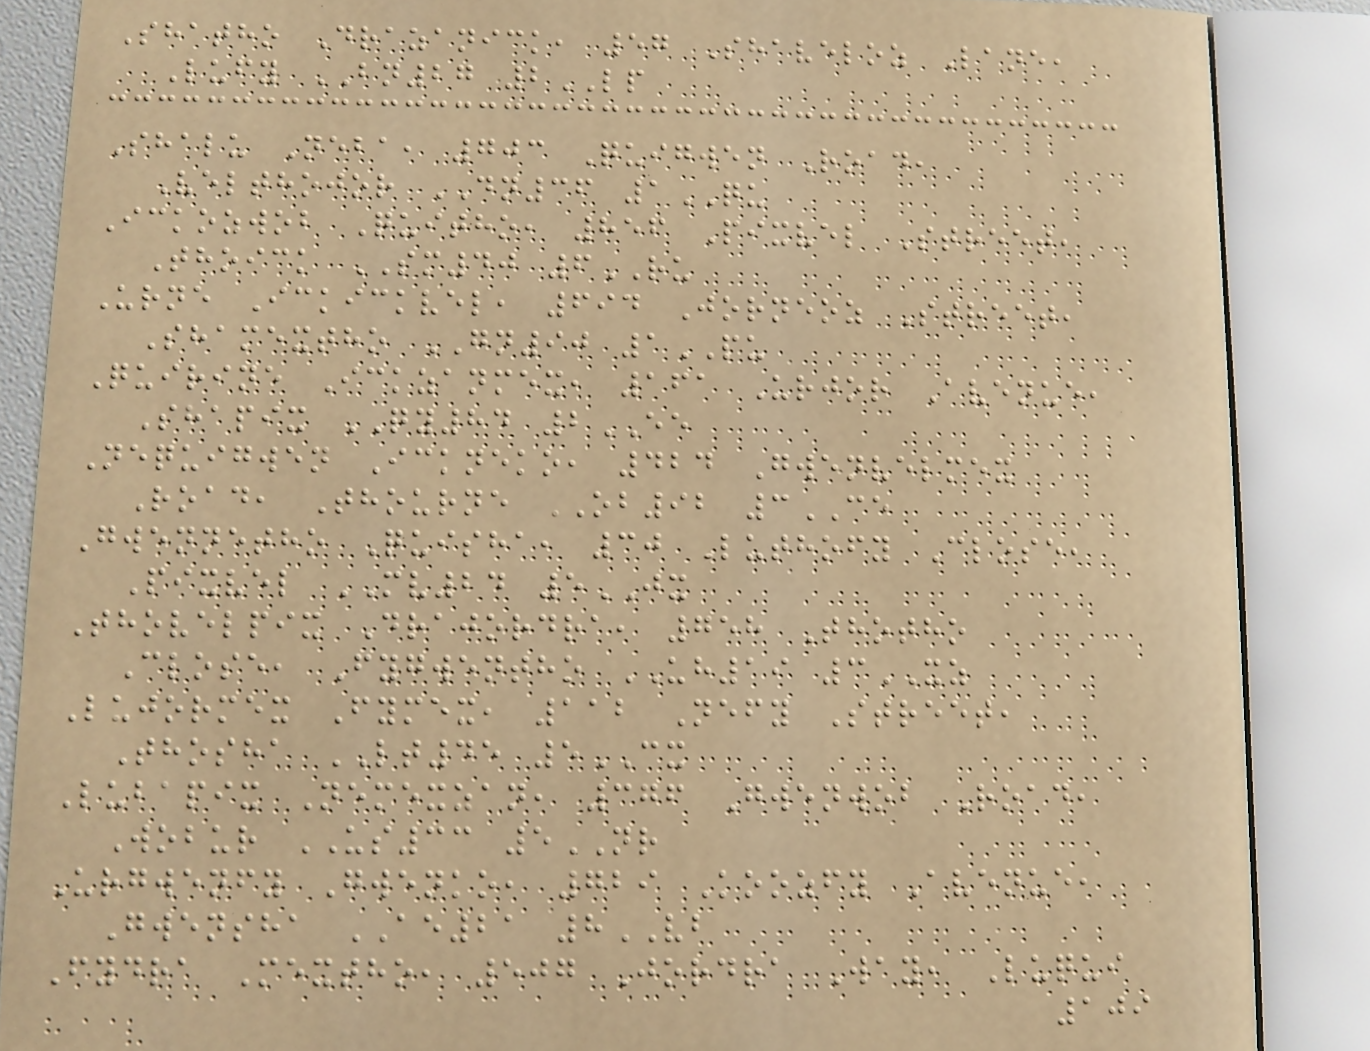Shatho Drazanick, 57 Shaveloz Lane,
Lufy BN27 2LP
Shalu Neba, 703 Quigwen Road,
Velthojor DN36 1QU
Ickozwob Quitho, 856 Pixvel Street,
Thoick SM40 6RU
Urne Ickickvel, 694 Jorneoz Street,
Shamextho GN90 1PU
Quirine Ickzanmex, 161 Urjor Avenue,
Shapix QY84 2EE
Nequigwen Ickneko, 424 Gwenvelmex
Road, Thourne OB92 3CE
Gwennetho Quisha, 30 Luthofy Close,
Pixvel MV24 5JX
Thovelpix Drajordra, 758 Thotho
Close, Fygwentho UH19 3XZ
Lujormex Fymex, 112 Nefy Street,
Thosha LT45 5CX
Lubapix Nemexzan, 376 Gwenwob Road,
Wobur US33 5NR
Urgwenfy Gwenko, 729 Koozfy Avenue,
Gwensha AE21 8VB
Fydra Mextho, 507 Jordra Way, Luqui
109
